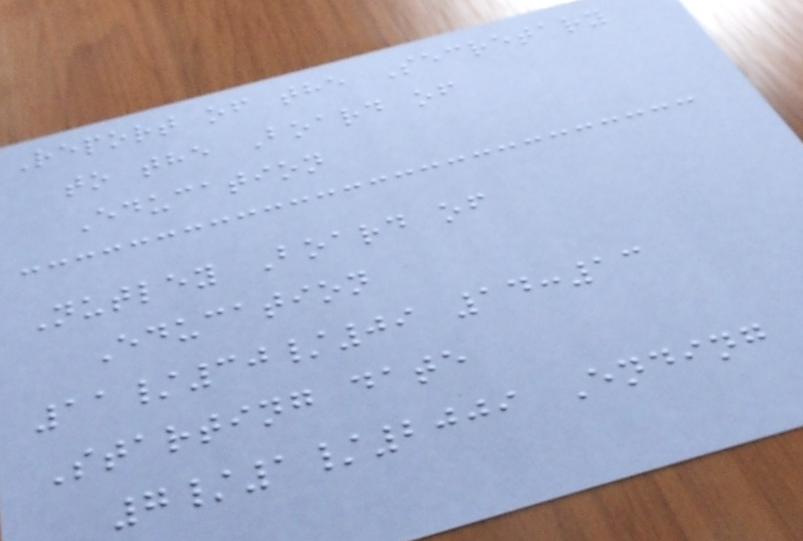Report of the Secretary
to the Board of
Education
Nutley Board of
Education
11/30/09 14:13
Starting date
7/1/2009 Ending
